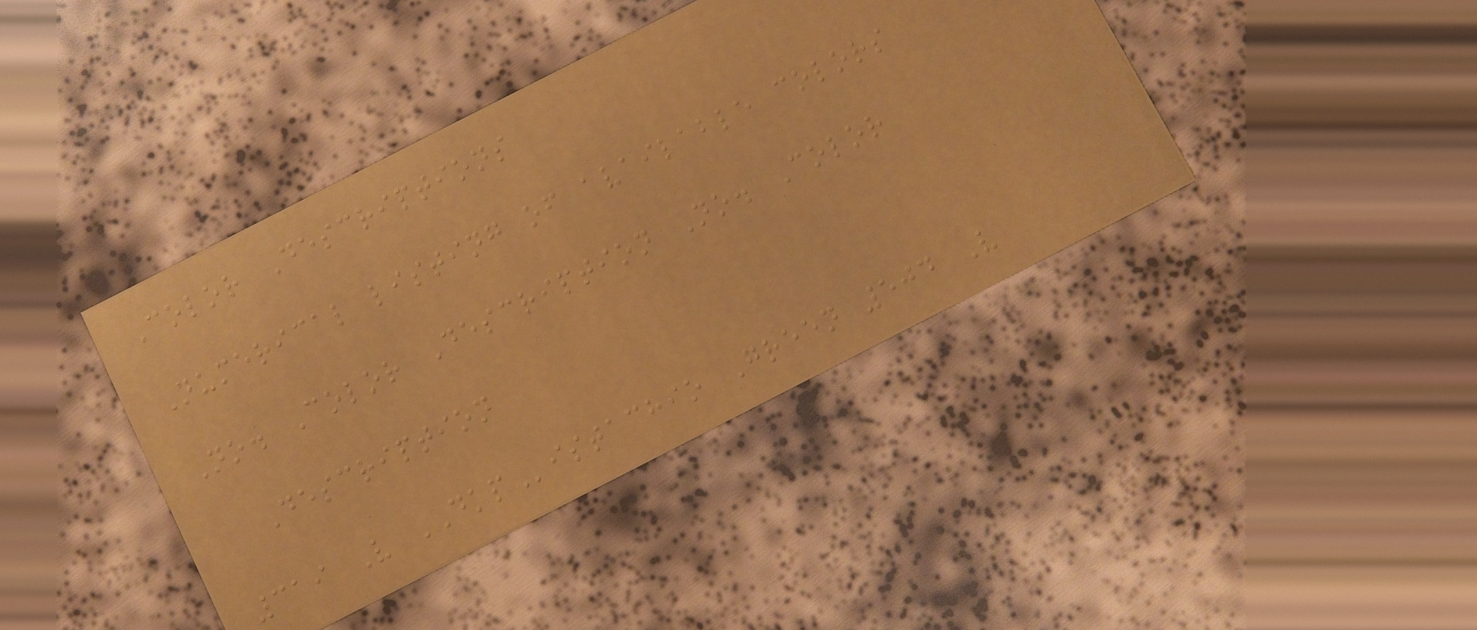Color Descriptions
Numerical listing of available colors
No. Color Description No. Color
Description
319 V DKPistachio Green 504 V
